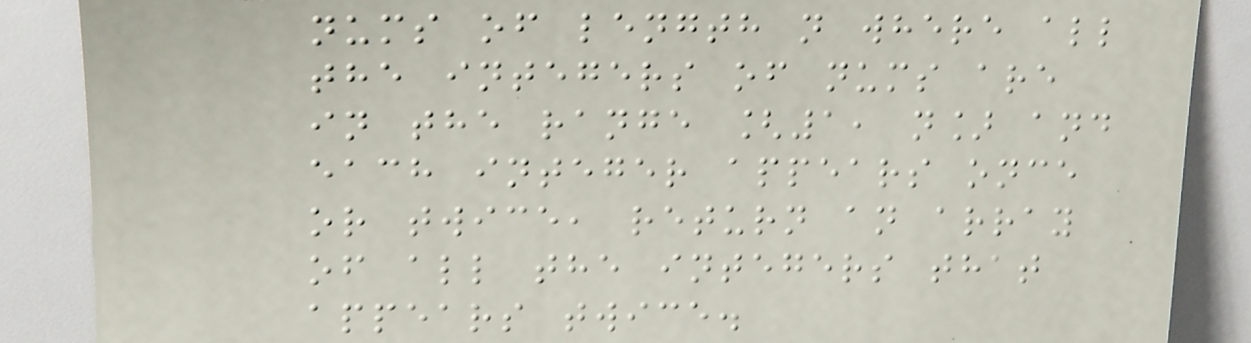nums of length n where all
the integers of nums are
in the range [1, n] and
each integer appears once
or twice, return an array
of all the integers that
appears twice.
